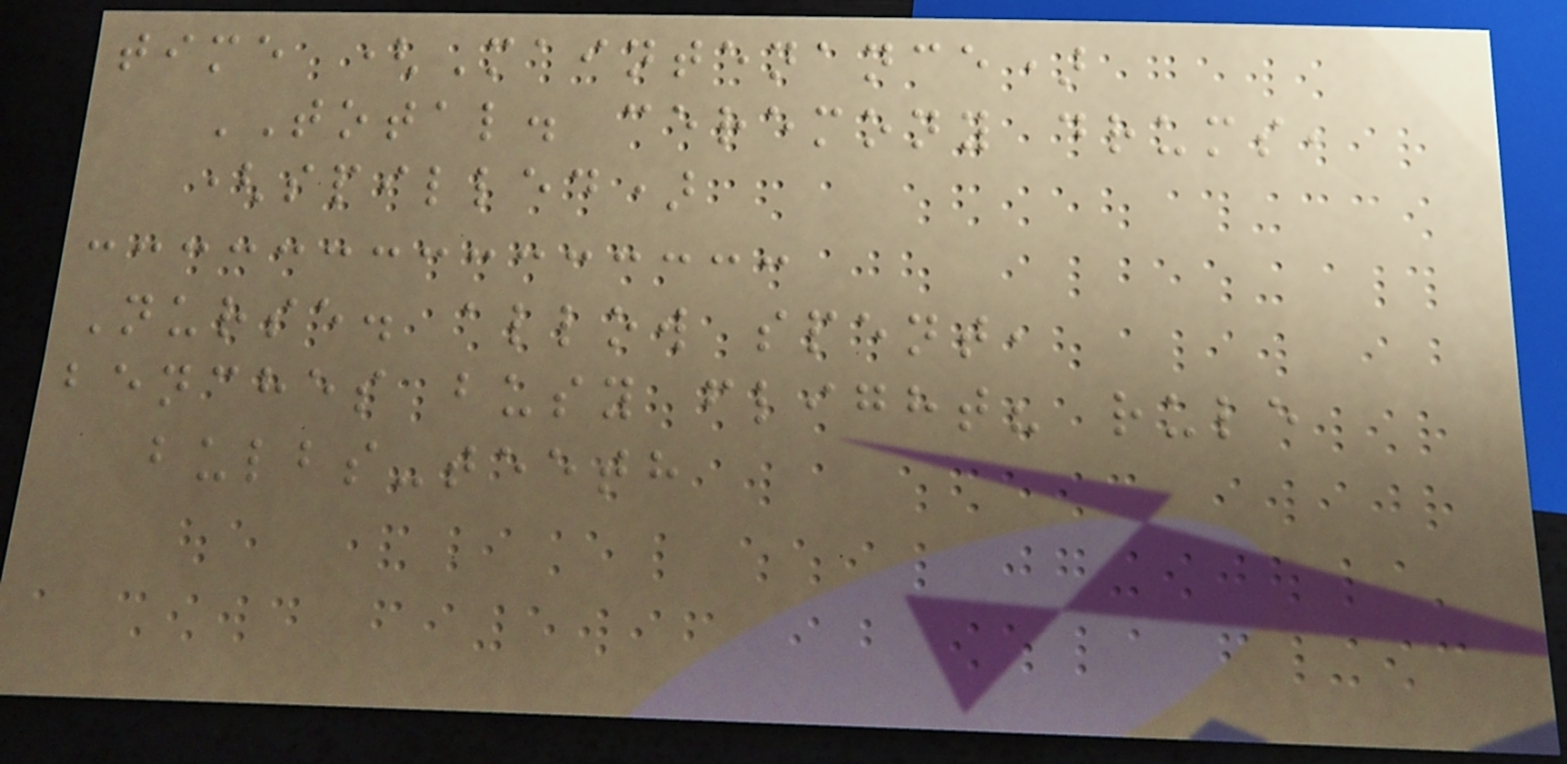time (Maintenance)
TOTAL. ceremony drums,
(spilled)
Nurse. allow spent,
benches busy flight? rule
bulbs-teeth
